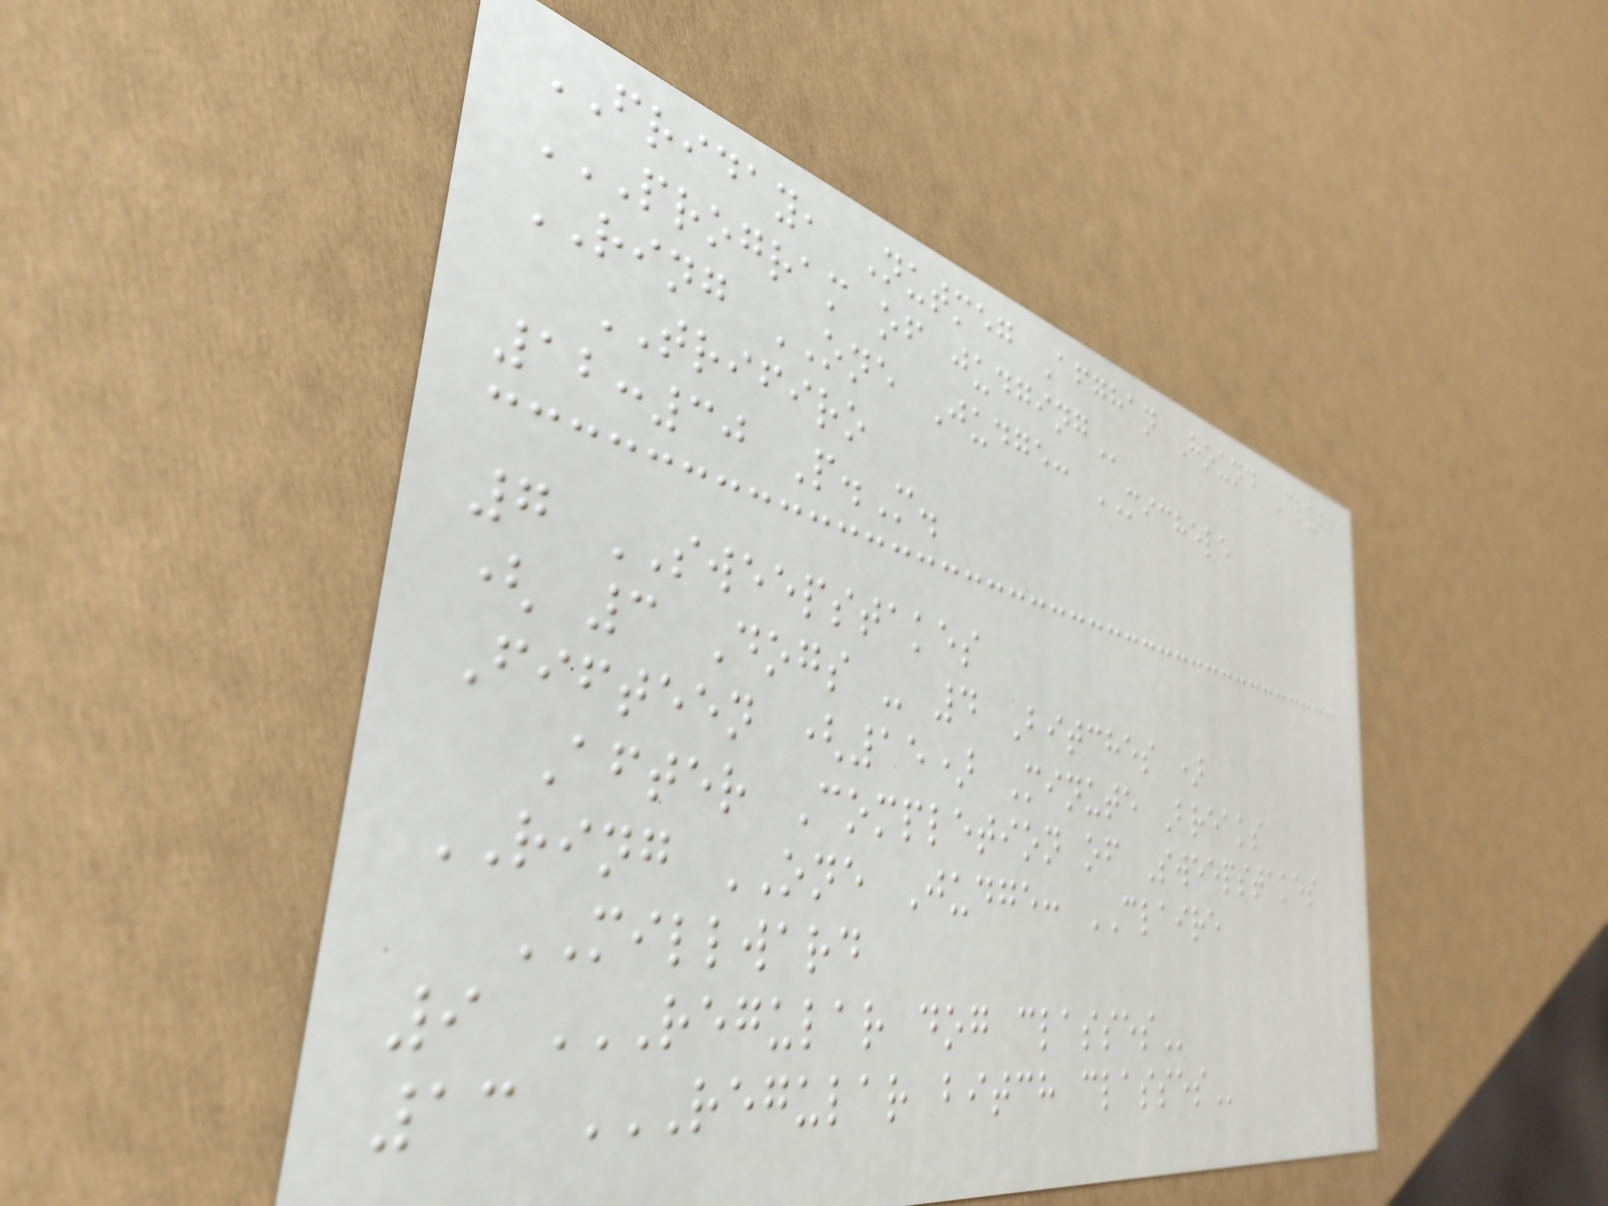FRIDAY, Nutmeg Afghan Hound Club
PROGRAM OF JUDGING
RING ONE Judge: MICHELE
TRIFIRO
12:30 P.M.
7 SWEEPSTAKES
( 3 Dogs - 4 Bitches )
Fifteen (15) Minute Breaks
After Completion of Sweepstakes
RING ONE Judge: CLAIRE
MILLWARD
9 REGULAR DOG CLASSES
13 REGULAR BITCH CLASSES
